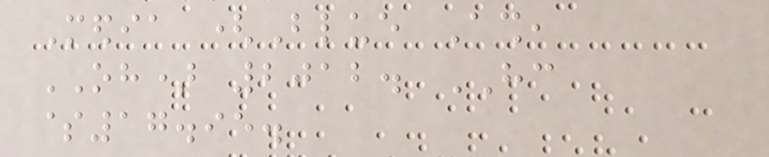Media (Blue Ash,
OH) 2012. HC
$17.95.
